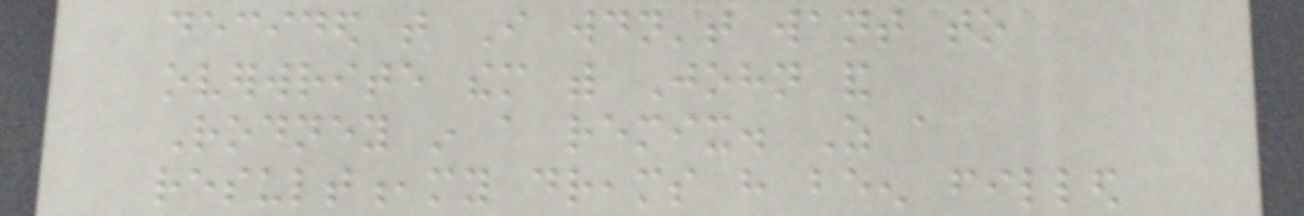decided that I wouldn't want to
overwrite them with John and
Rodney in a remix. As a
result,my dreams have been filled
